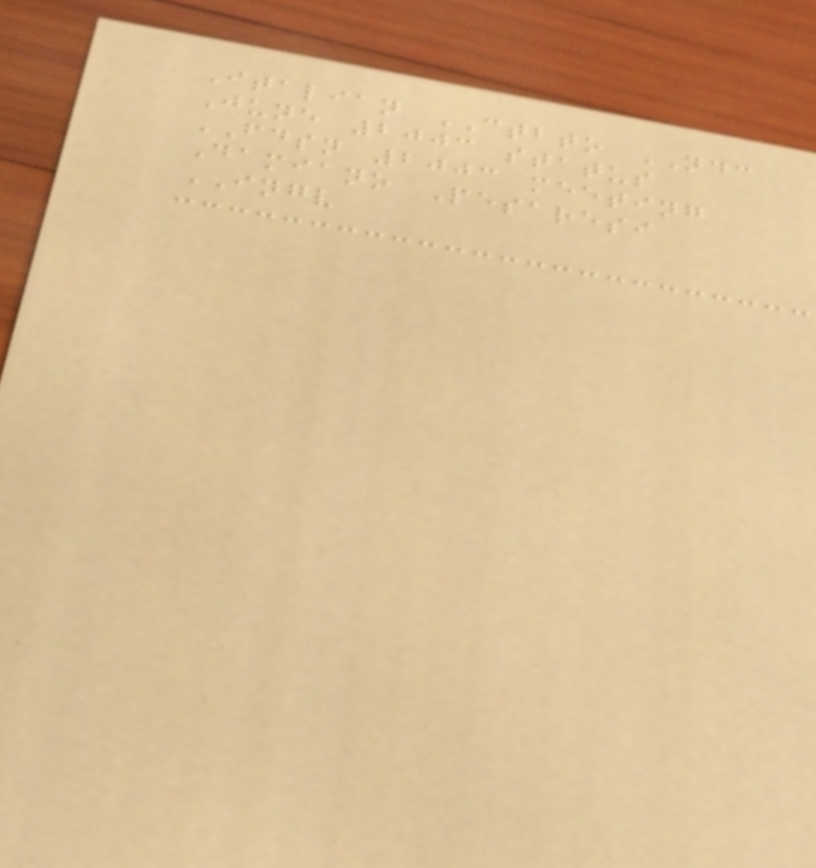Italian CTBTO NDC
June 2003 status
FDSN 2003 meeting
Damiano Pesaresi
INGV
